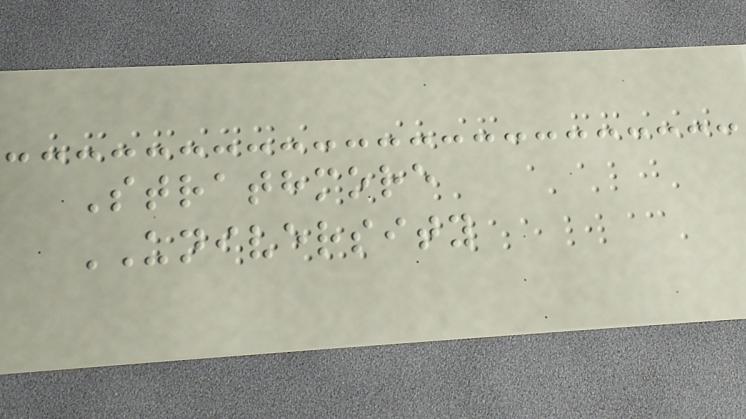Strathmore
UNIVERSITY
